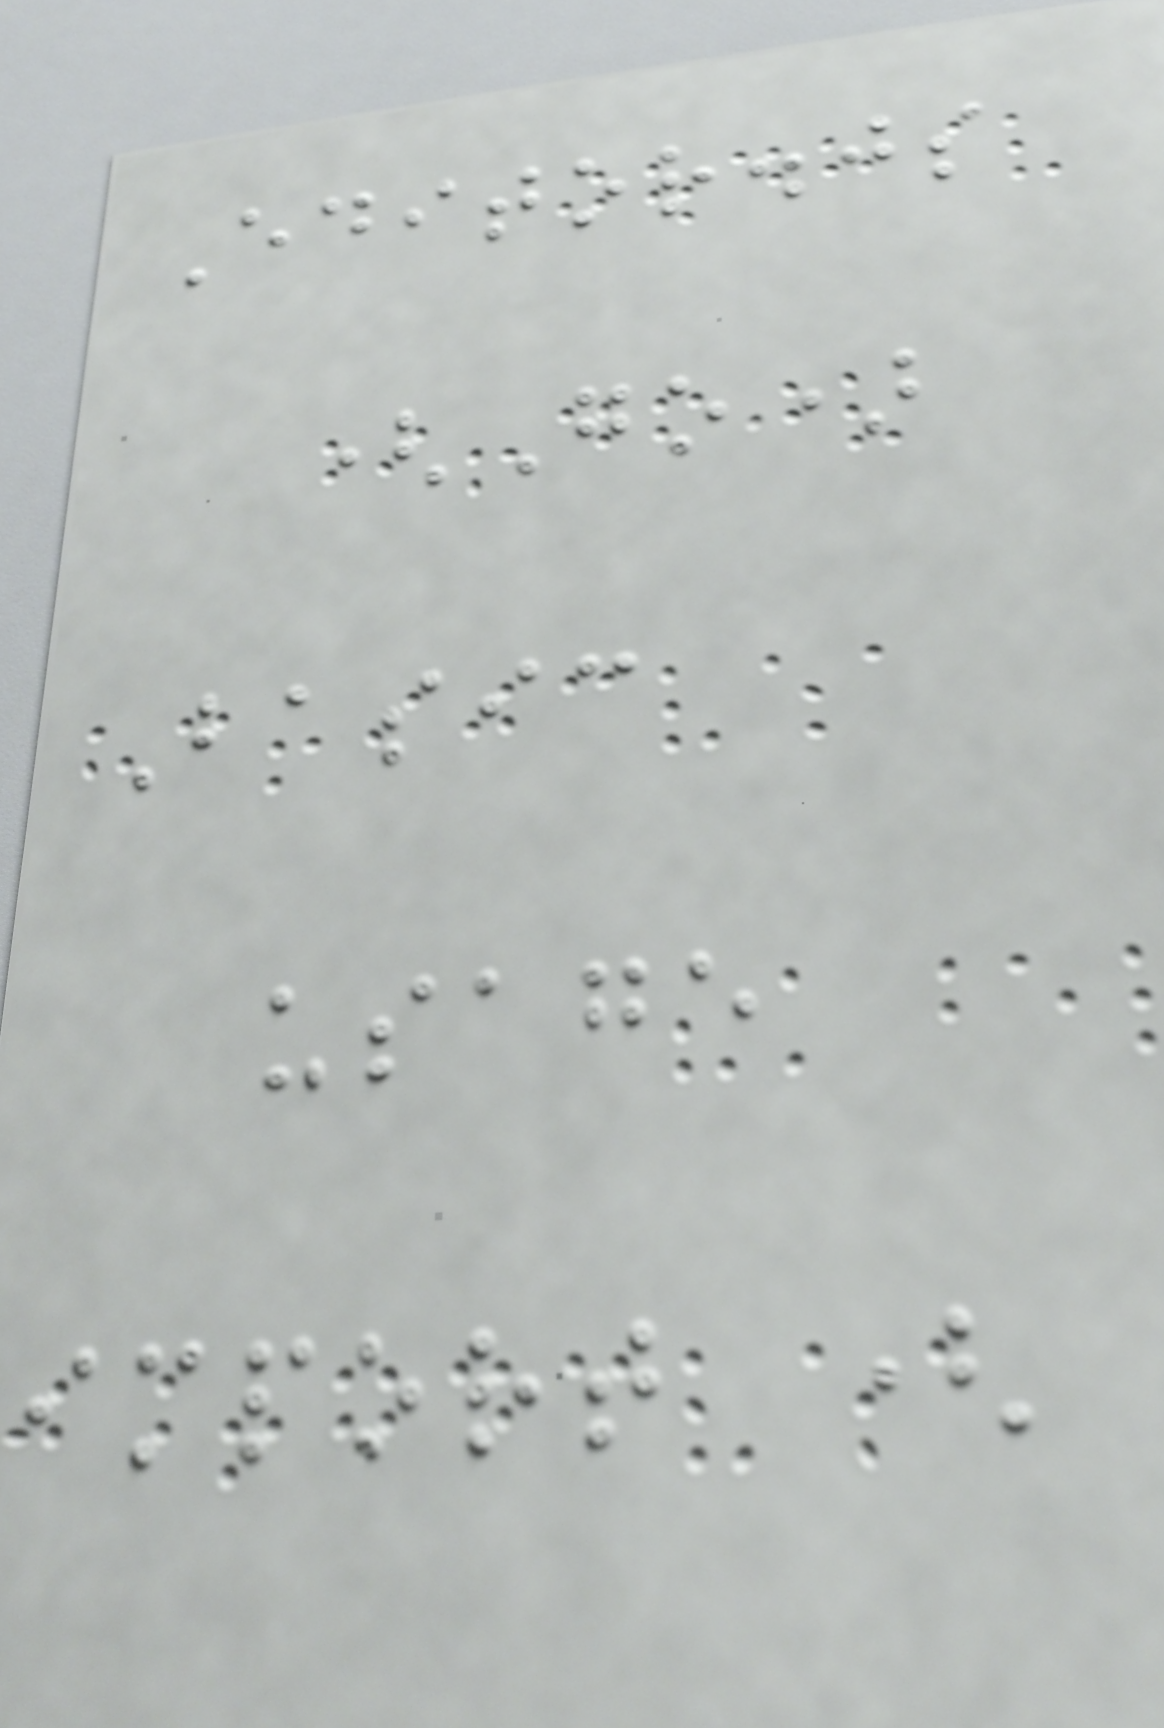Editor.js
(Go)
Basic
usage
import (
